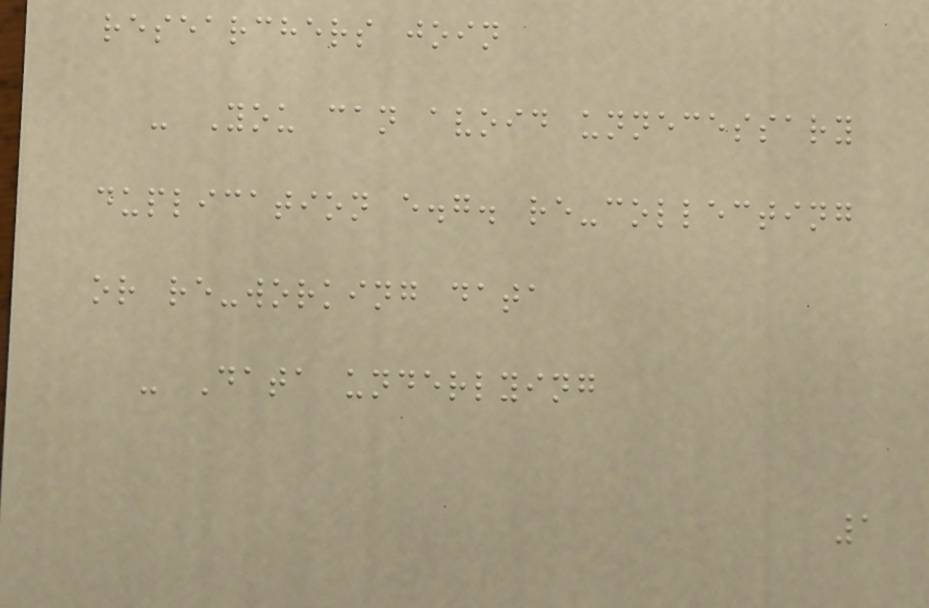researchers join
- You can avoid unnecessary
duplication e.g. re-collecting
or re-working data
- Data underlying
1
